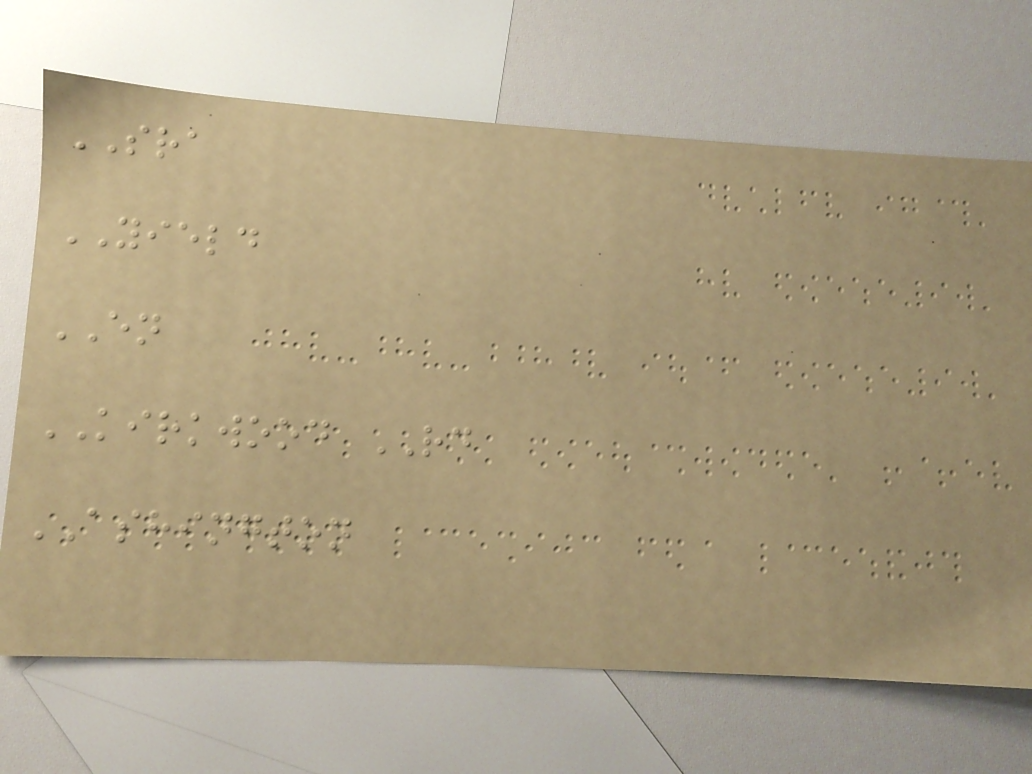SRA
YIELD
EN
KIRKWOOD RD
ASHINGTON
